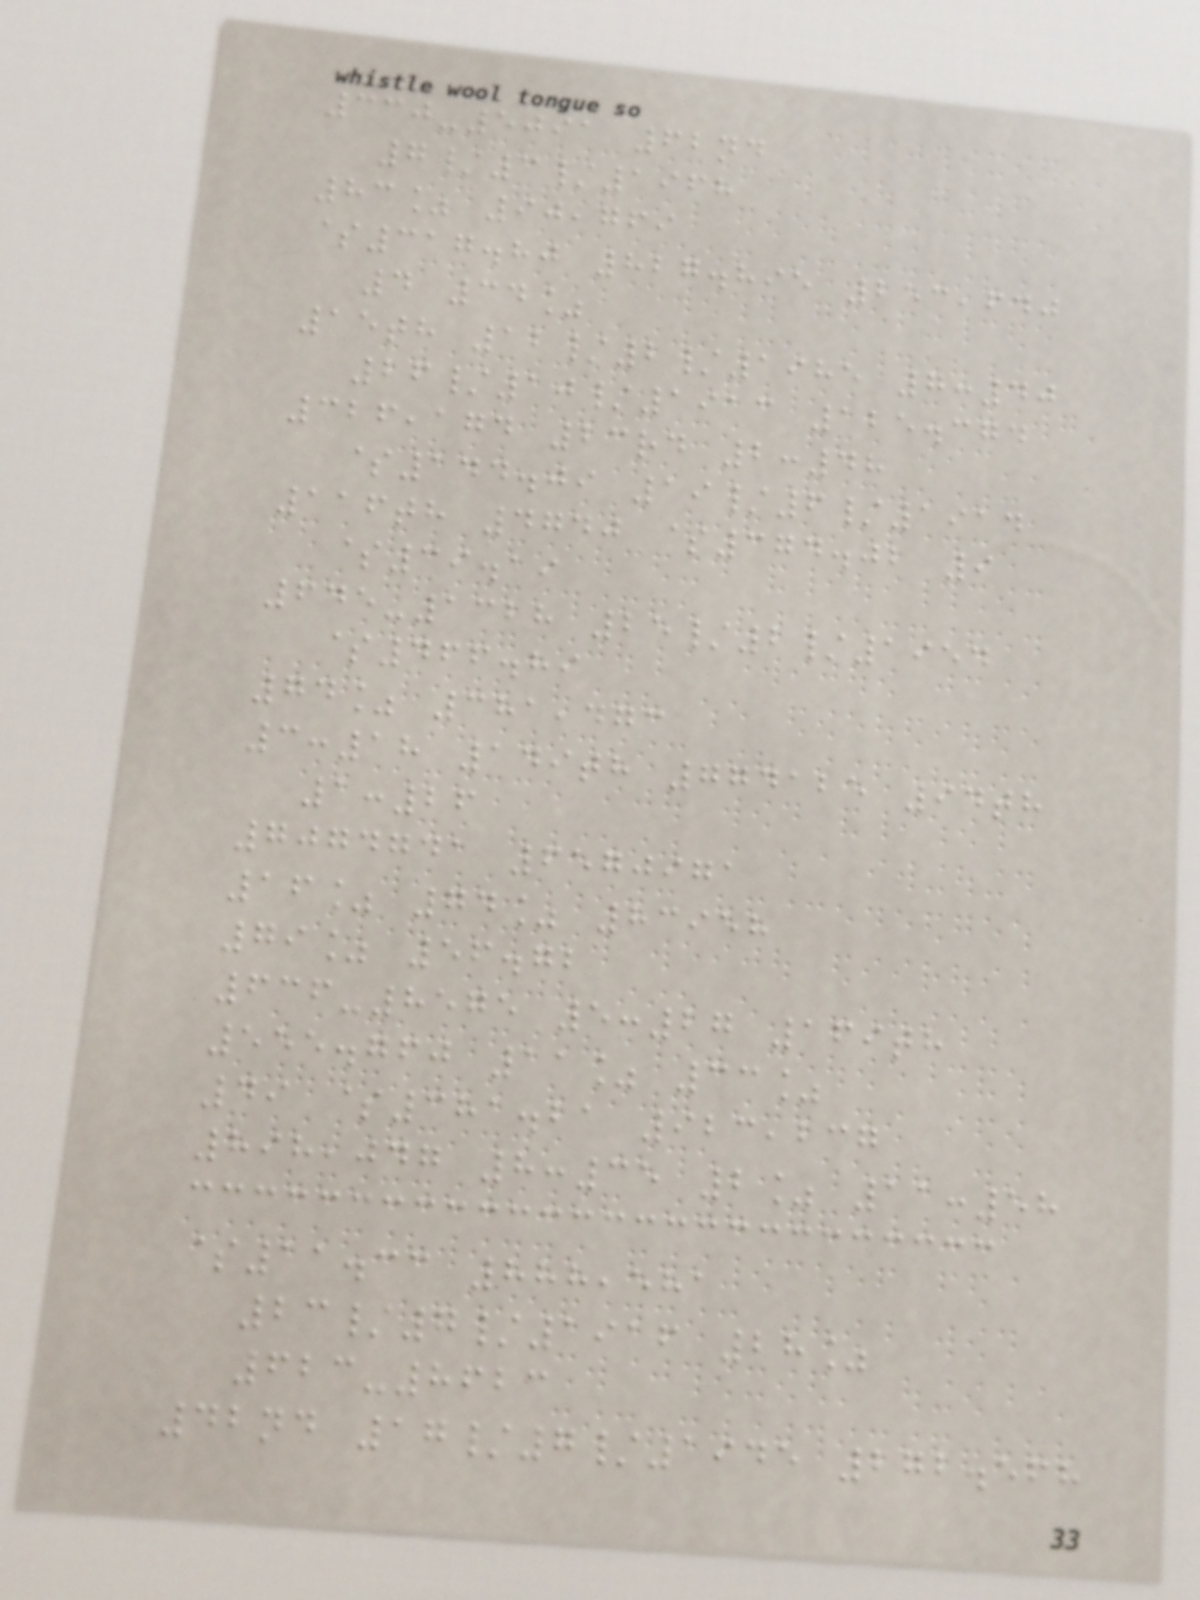330-5091 62nd
7/3/1968
83% 90,769
$317.80 827.895 253,640
4 34%
15th 12/2/1985 7:40
26/10/1913 125.374
326,174 23rd 2:48
$144.09 19/6/1914
116th 4740 $374.02 9
$39.19
645-1328 25/2/1954
$466.89
74% 381,473
3:18 149th 774125 94th
1:26
7074741 6570971
16% 74% 83958
79% 56.72
636-8575 5:27 169th
555.760 11% 33%
49 $381.21 923,237
898,047 8:35 2% 11:58
$11.33 888,581
23/7/1916 28%
623-8623
42nd 17/7/1945 272.568
